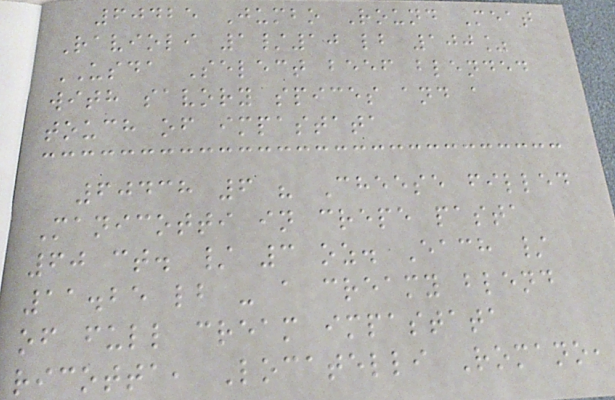60425 Jumbo Round Meat
Ravioli 1/10 lb 100%
USDA Select beef blended
with savory spices and a
touch of impastata
60438 6 " Cheese filled
Manicotti in crepe pasta
60 ct. / 3 oz. Each /
11.25 lb - a creamy blend
of full cream impastata
ricotta, Locatelli Romano,
